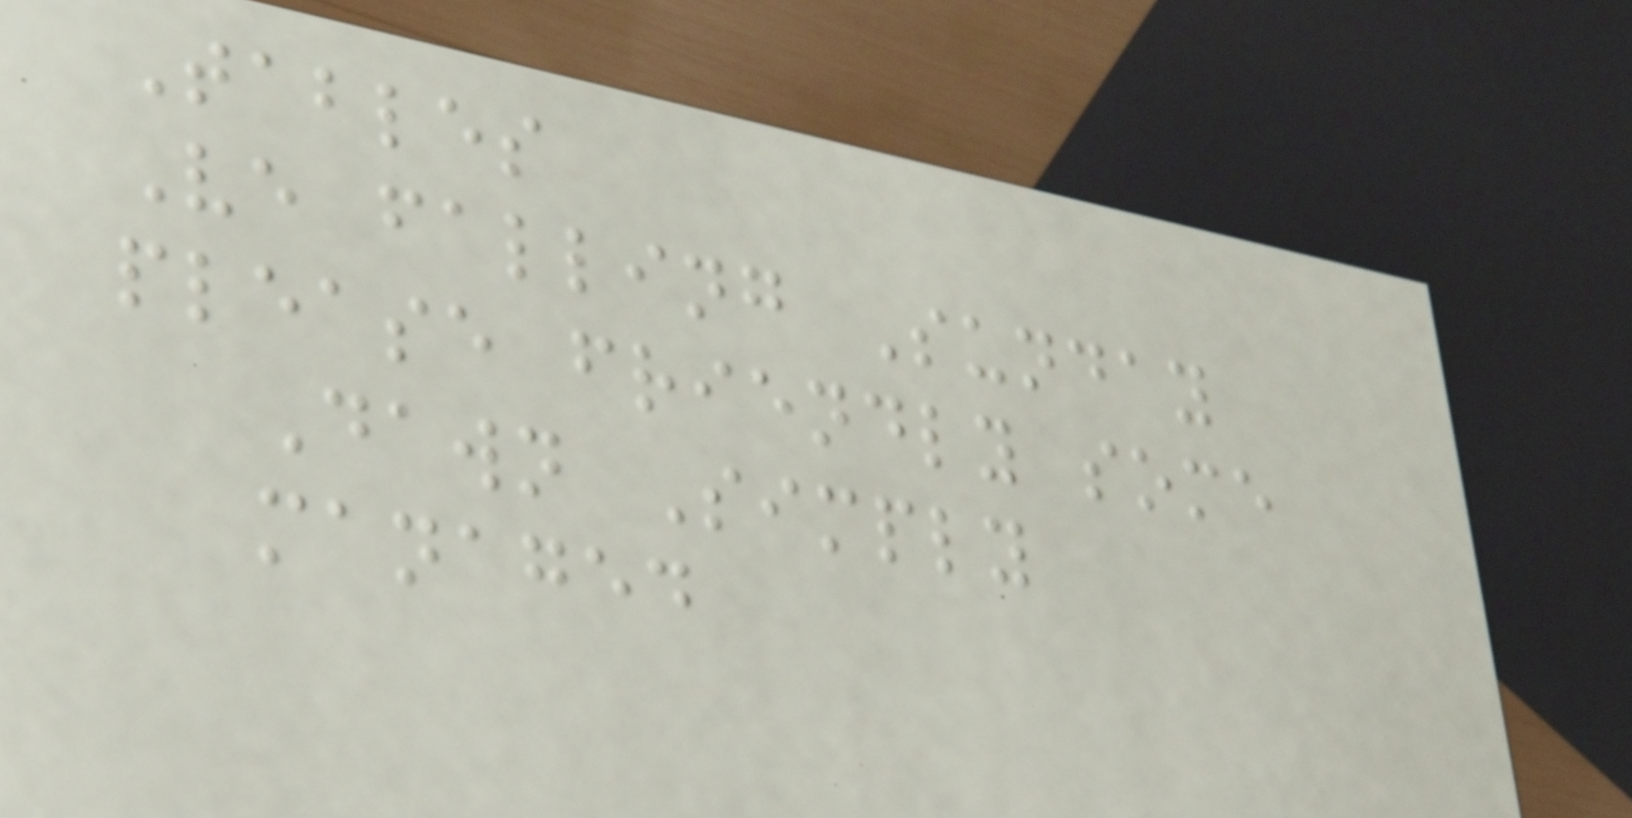Tables
Ve falling Sunday
please friendly some
Dawn Simply
managed
